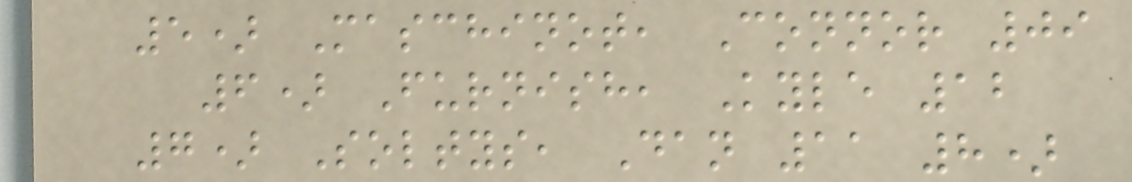5) Maschinot, Connor 09
6) Furnish, Kyle 12
7) Soltys, Dan 11 8)
